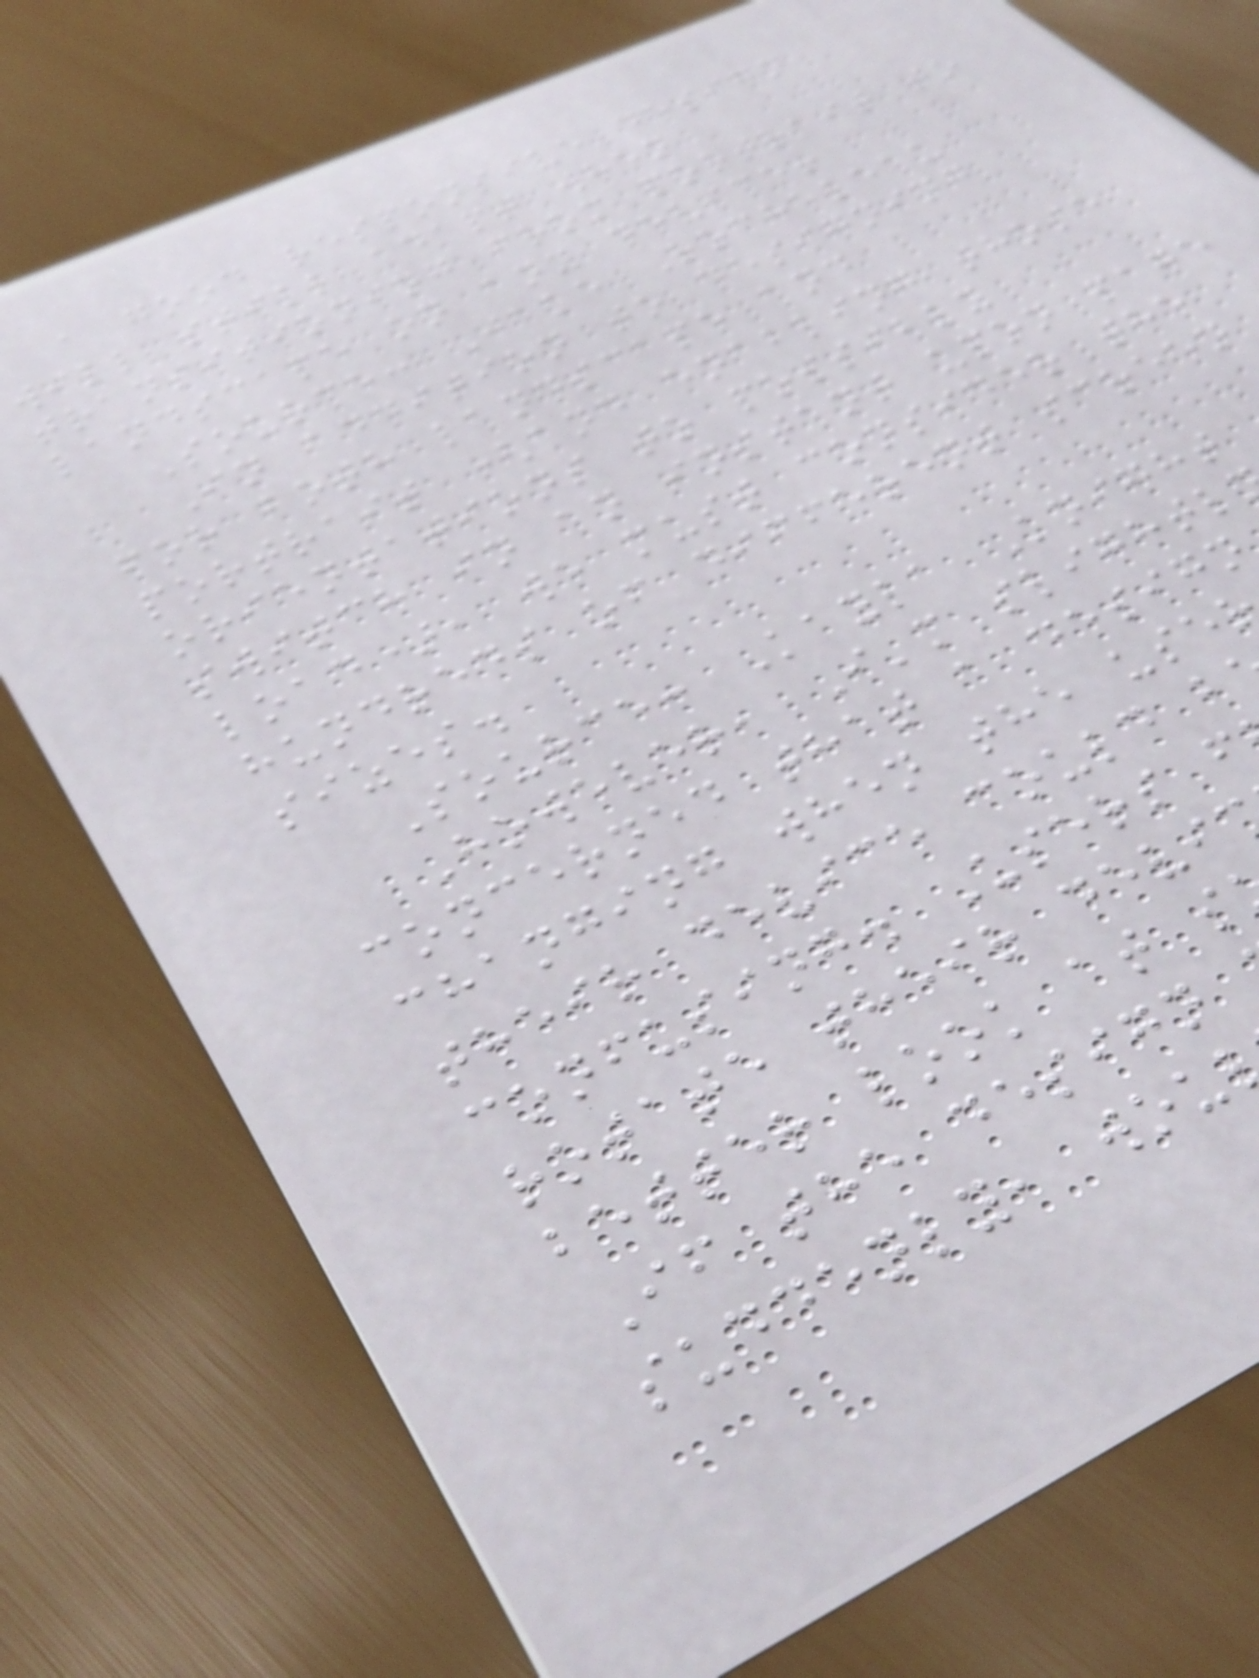a good responsive design
will still adapt when
transitioning from portrait to
landscape on any device!
Source: Jake Rocheleau
In addition to designing
for both landscape and
portrait (and enabling those
orientations to possibly
switch in an instant upon page
load), we must consider the
hundreds of different screen
sizes.
Source: Kayla Knight
However, I'm slightl
concerned that a design
changing when the use
their device could b
confusing. Users f
rotate their devi
better look at s
If the design
suddenly, wou
